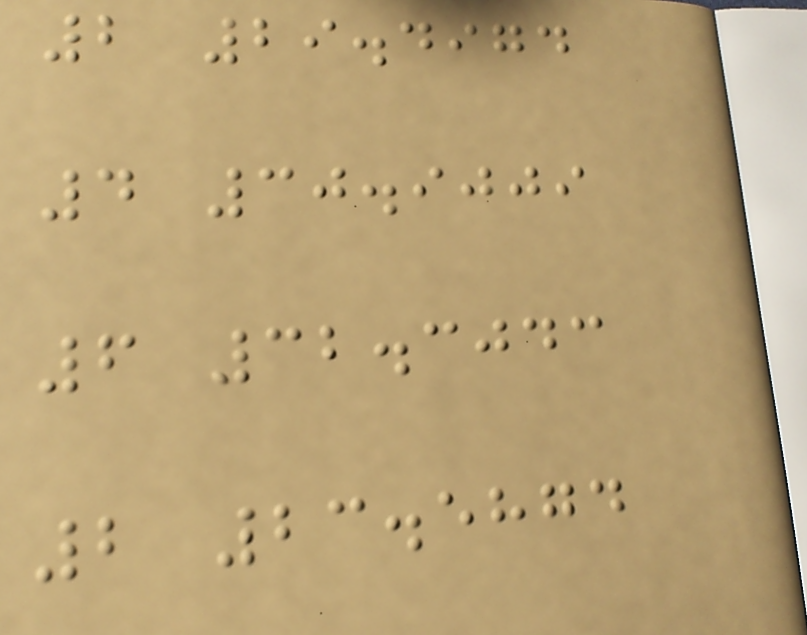2 29.4974
4 30.9009
6 32.3043
2 23.5874
